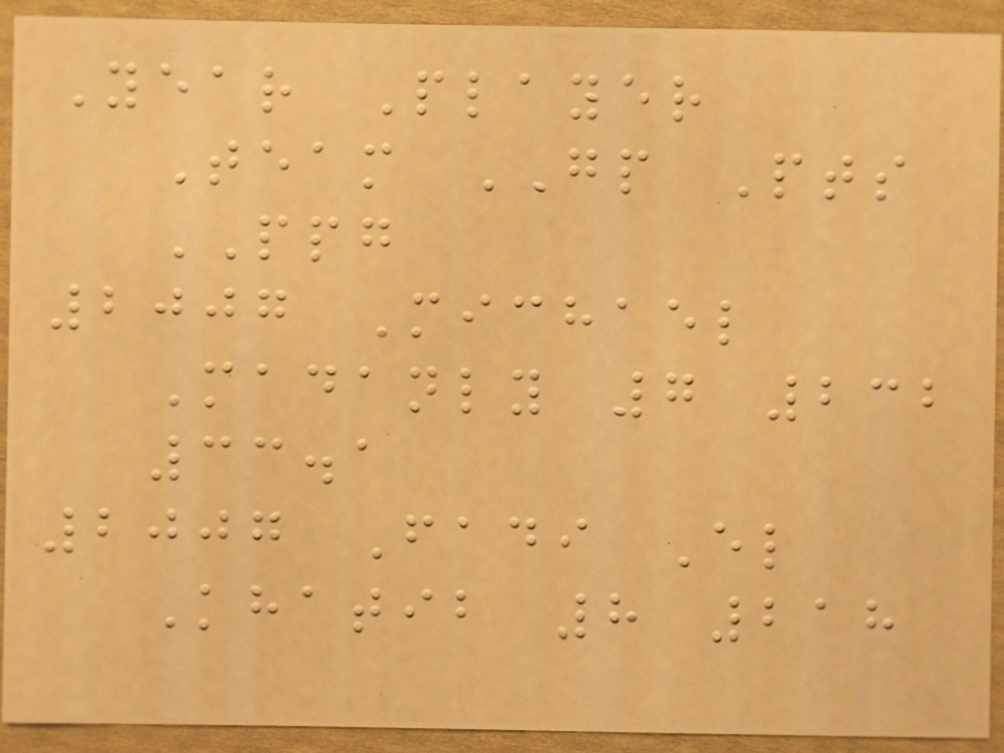Year Player
Team GP Pts
PPG
2007 Michael
Madanly 7 232
33.1
2007 Fadi El
Khatib 8 218
